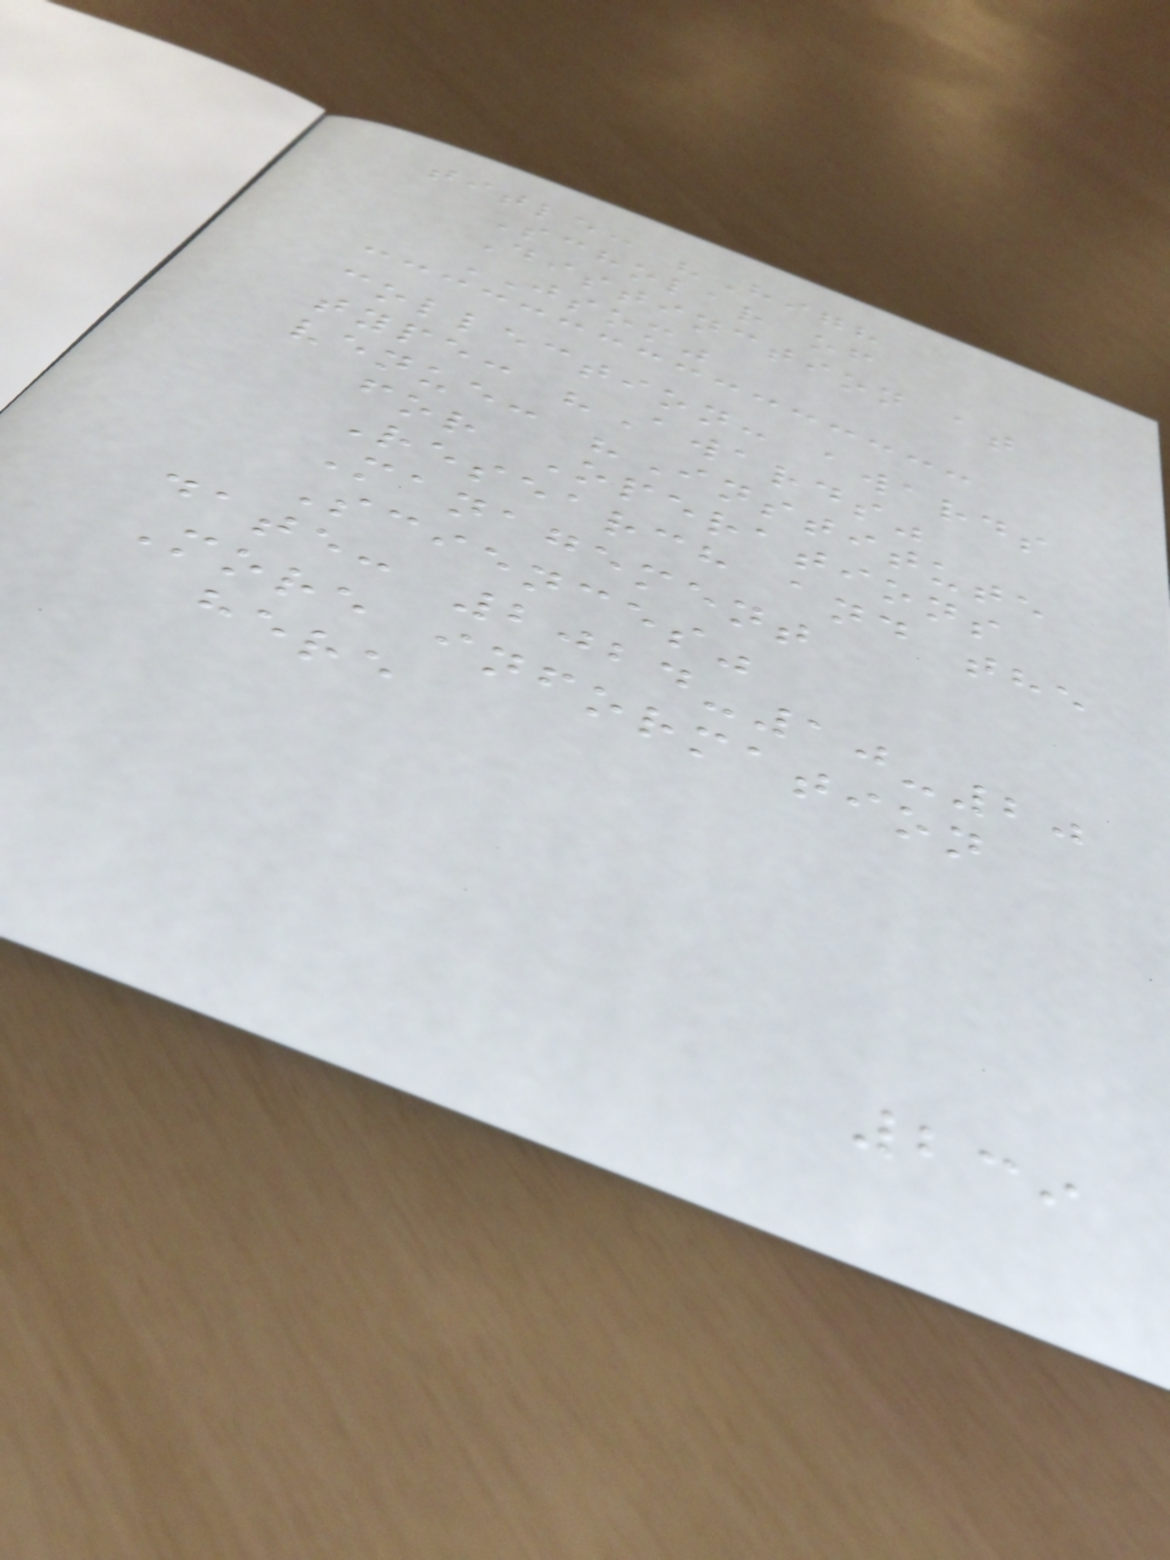title: "High
Scholar of
Distinction at
JSOM"
collection: awards
type: "Awards"
venue: "Institute
for Operations
Research and the
Management
Sciences"
date: 2024-10-20
More information
here
239
